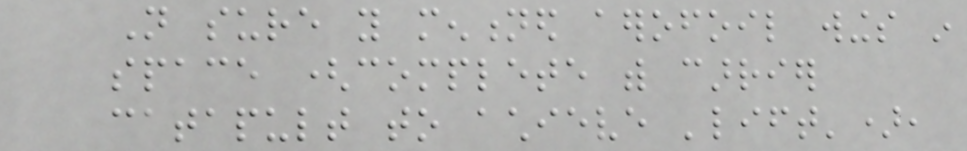Not sure you mentioned aerofoil wings in
space (complete with carrier
catapult to achieve 'lift'),
